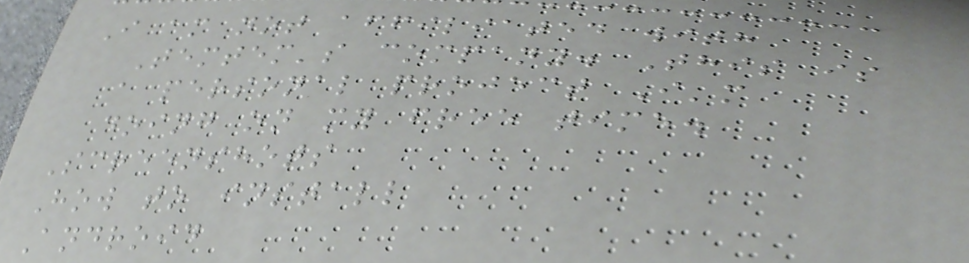I am not affiliated with
Temtem's company. This is
a personal project I'm
doing on my free time.
Screenshots
How to install
Android
